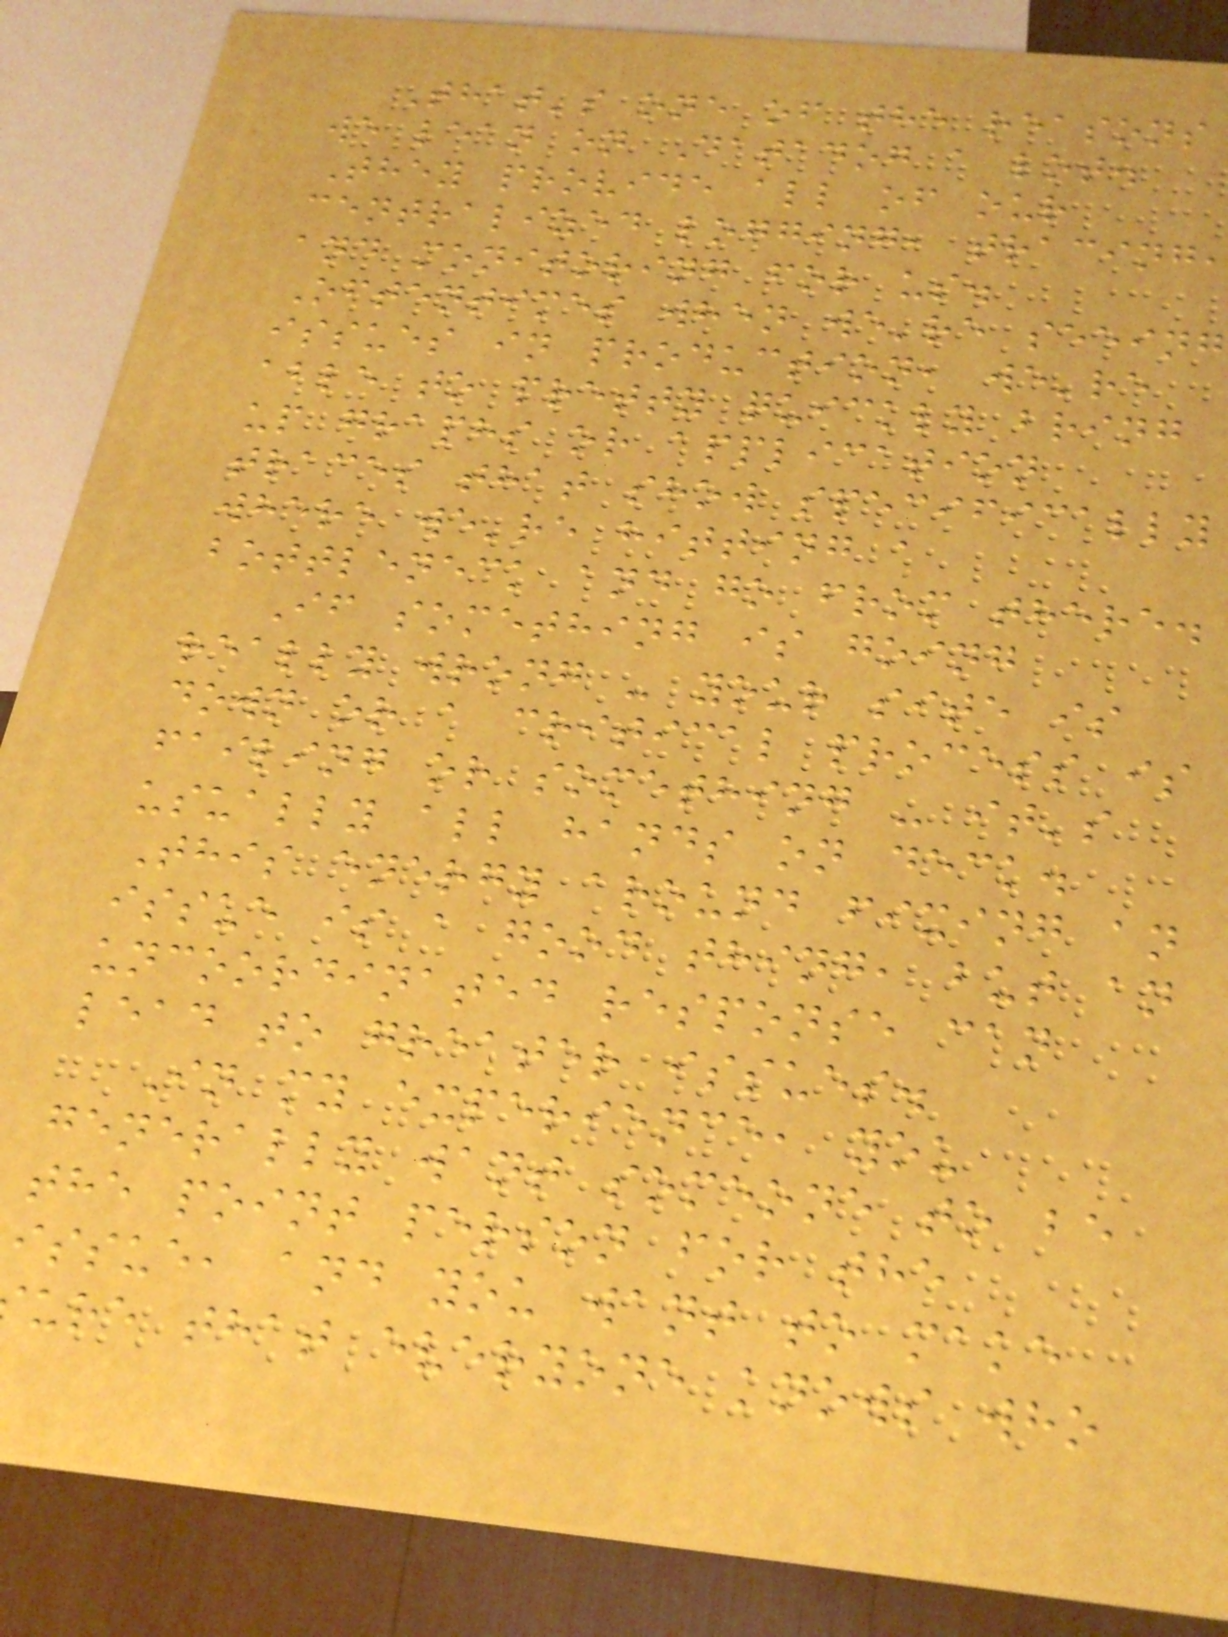That's one of the reasons
we lean on Datadog a lot.
They provide all of our
centralized logging, tracing
and monitoring for us.
Oftentimes when we're seeing
issues in production, we're
able to pretty quickly bring
up graphs or application
traces that show specifically
where we're hitting a
bottleneck and go from there.
If something is going
really wrong - your site is
down or a critical process is
failing or something - it's
usually all hands on deck.
This energy around fixing an
issue is a good thing, but an
uncoordinated response can
lead to greater issues.
In my experience, you
generally want someone to be
the point person for the
issue, and you want to make
ure that everyone knows who
